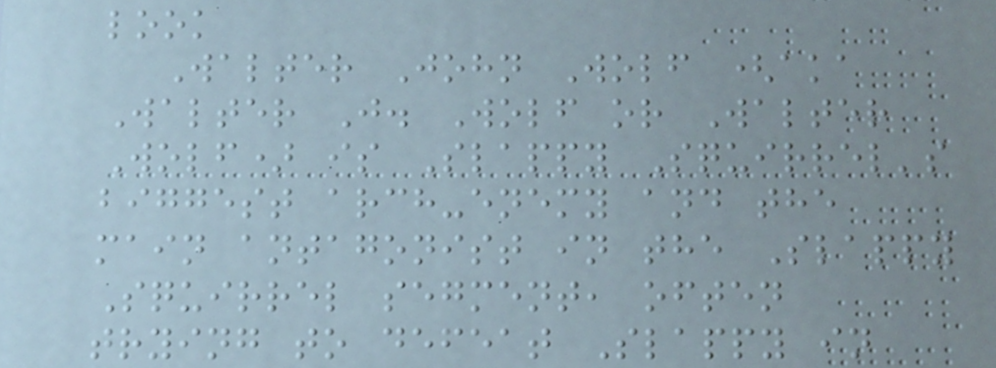look
Walter John Wolf (aka
Walter J. Wolf or Walter
Wolf) is Slappy Squirrel's
biggest arch-enemy and the
main antagonist in the Slappy
Squirrel segment, often
trying to defeat Slappy in
